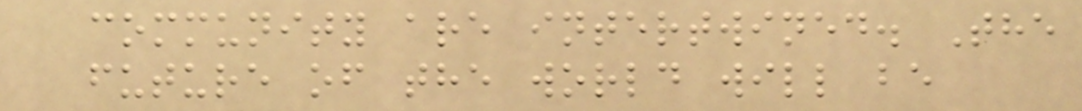community are intertwined. The
future of the world will be
